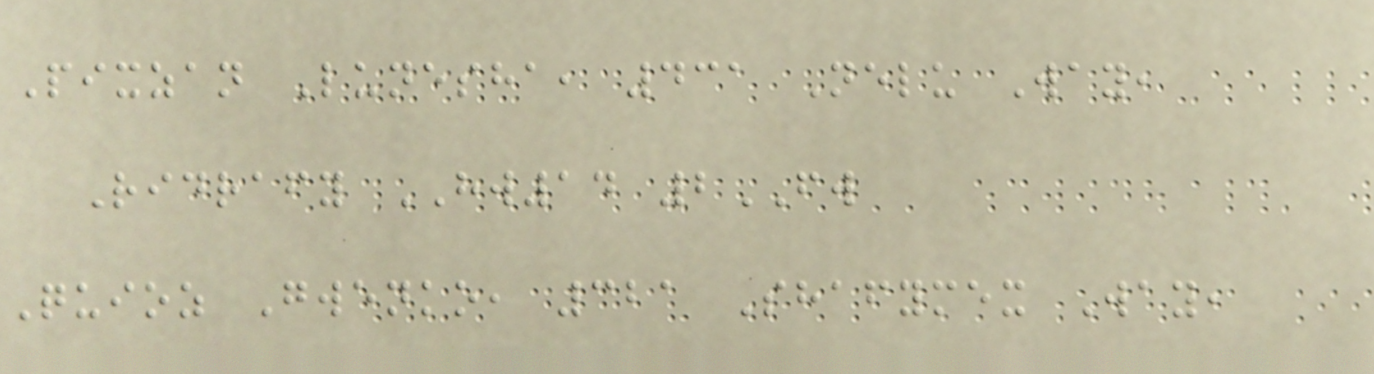Pixzan Lunesha, 431 Nelu Way,
Ridrafy HW14 2FW
Quioz Gwenko, 321 Shafymex Way,
